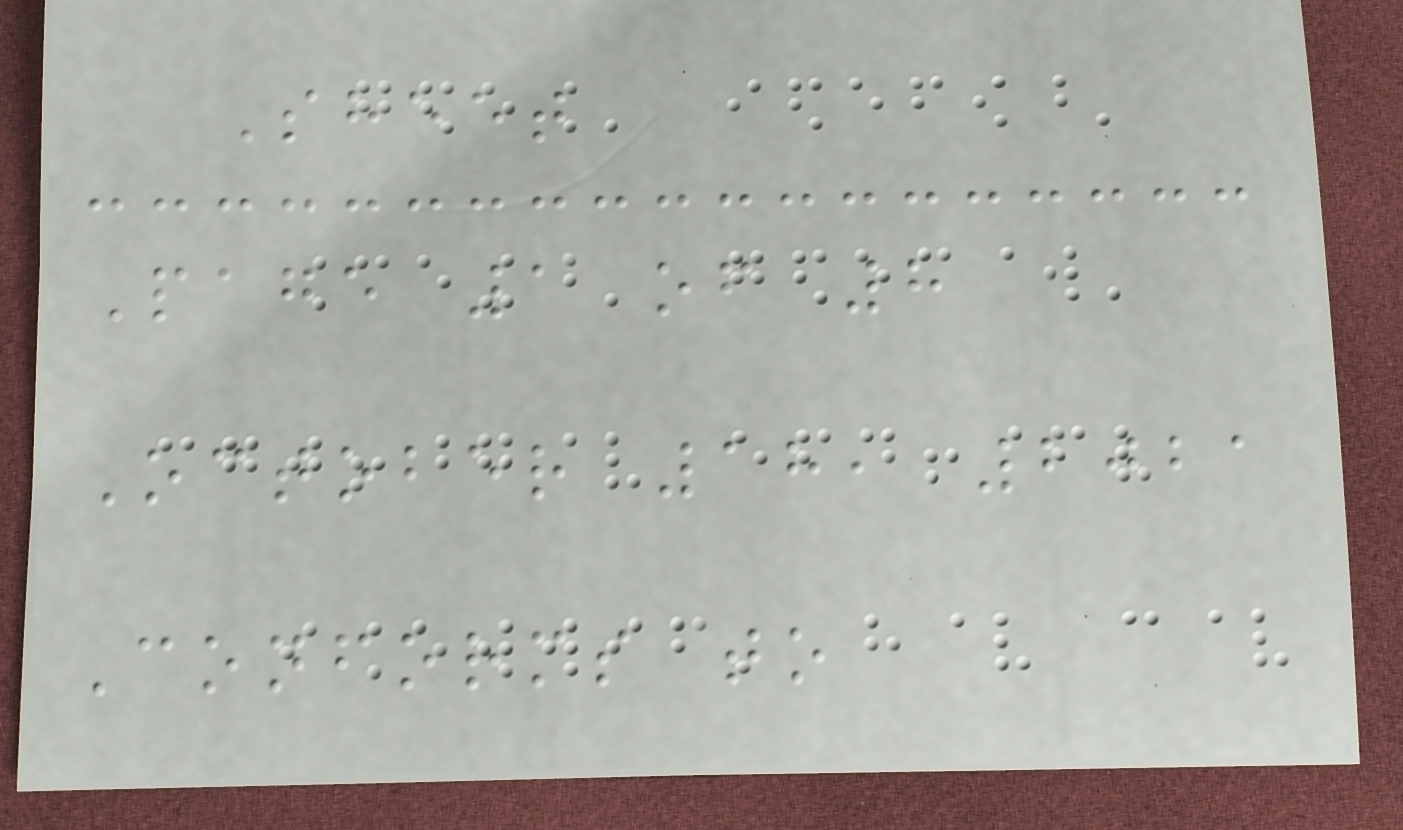Sheet
Page 1 of 8
October 18, 2021
Conforms to
